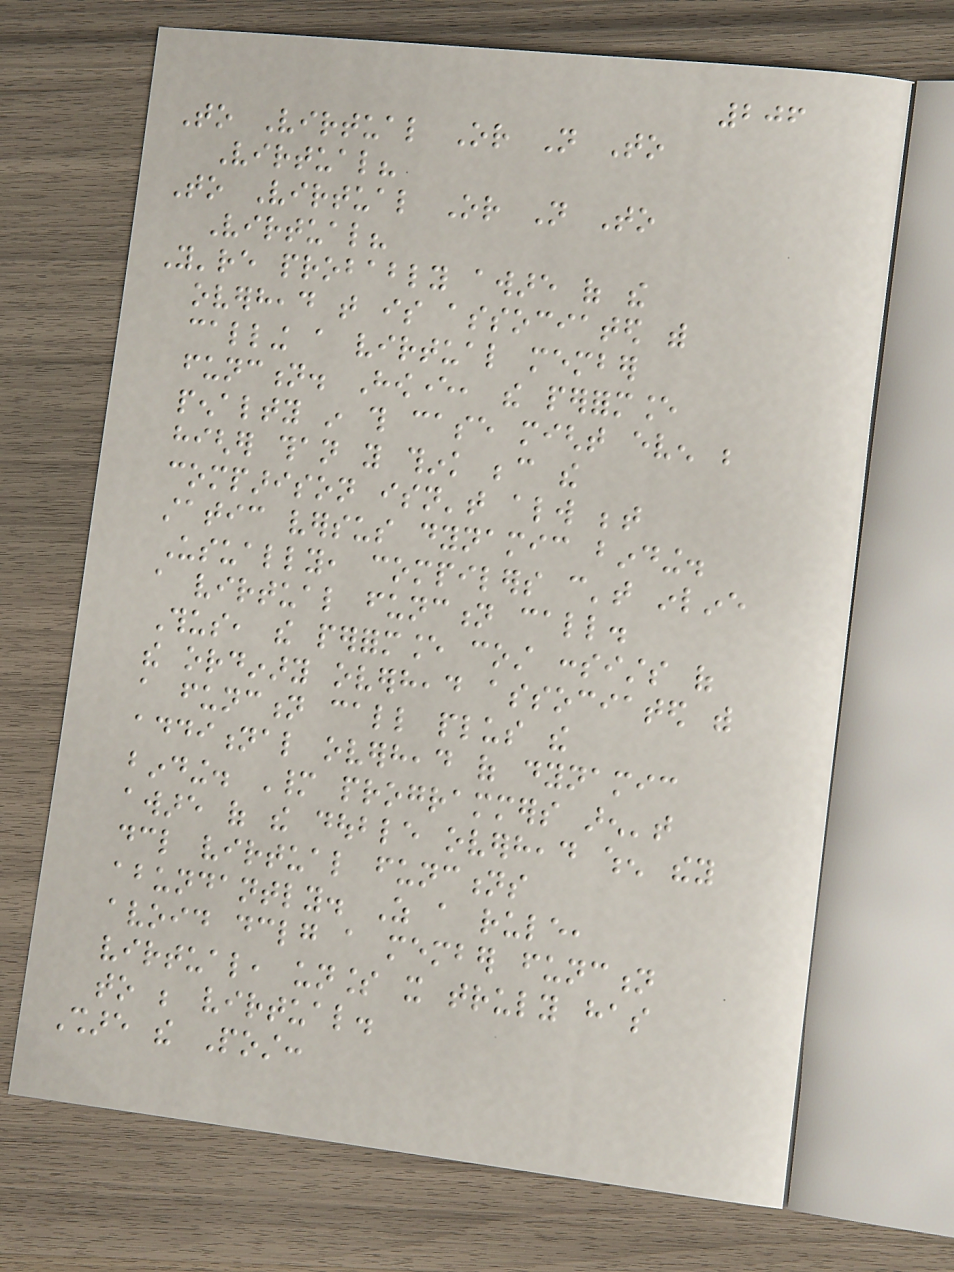206
To Virtual Or Not To
Virtual?
To Virtual Or Not To
Virtual?
You're probably aware of the
overhead that is associated with
calling a virtual member
function. However, the performance
penalty in this case might even be
higher than you think because the
comparison isn't always between
static versus dynamic binding.
Usually, compilers can't inline
a virtual function call.
Thus, the performance cost consists of
the ordinary overhead associated with
a function call plus the
additional overhead of dynamic
binding. Many programmers aren't
aware of the double overhead when they
declare virtual functions
abundantly. As a rule,
avoid declaring a member function
virtual, unless it truly has
to be virtual.
Share the Post:
